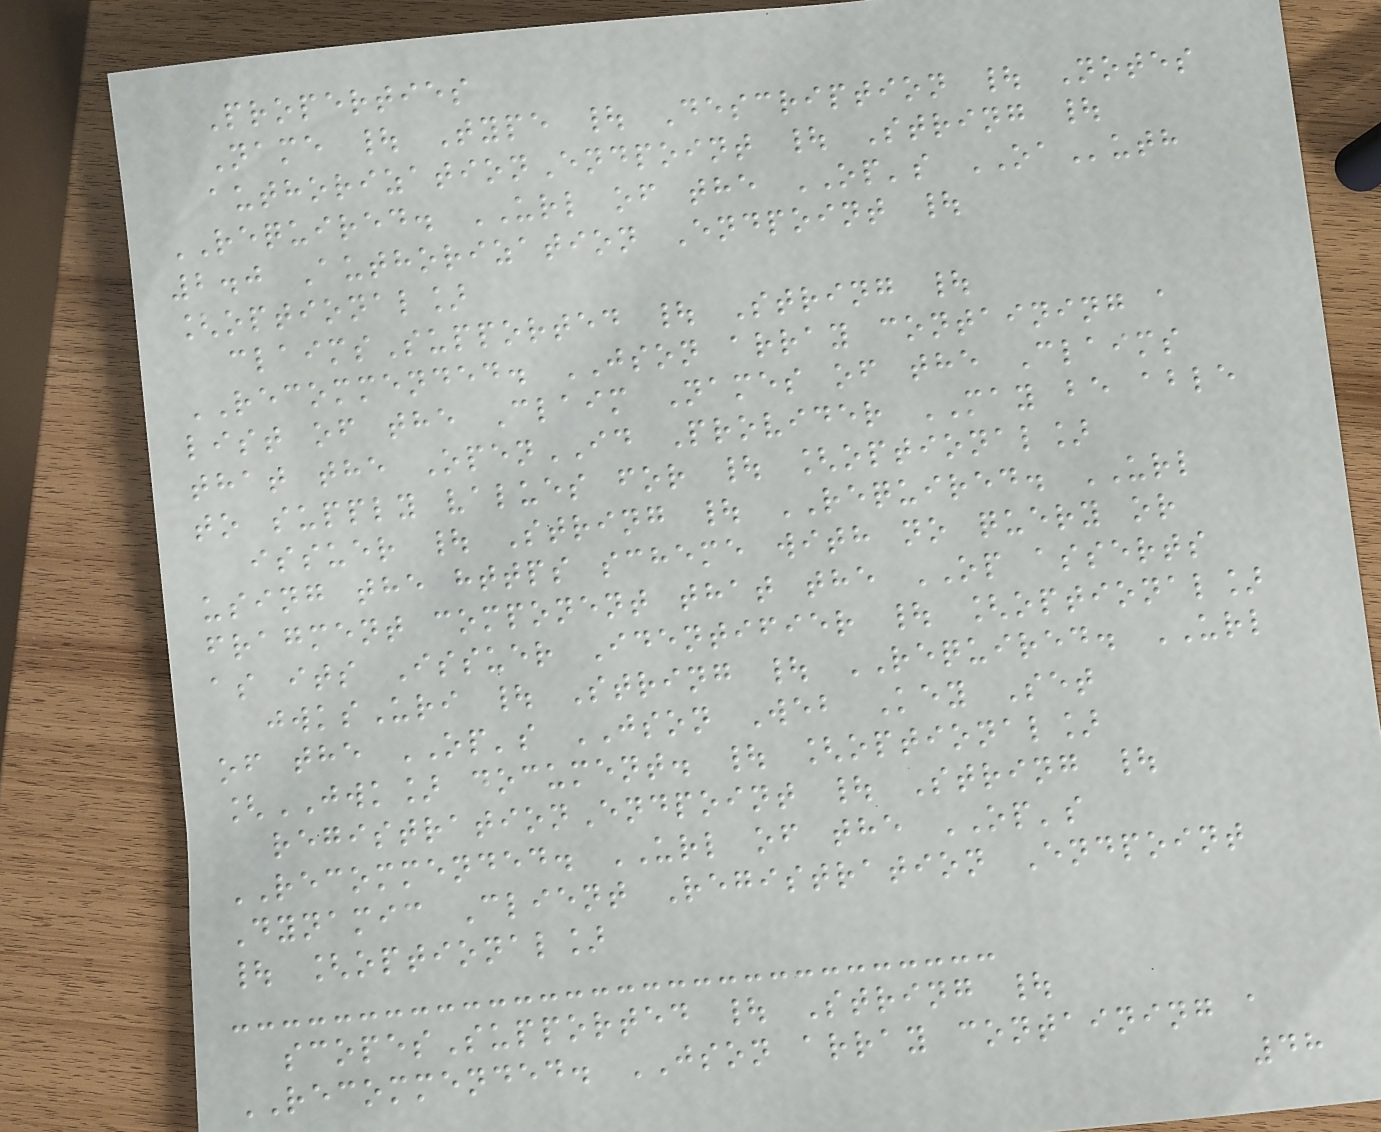Properties
Name | Type | Description | Notes
authorizationEndpoint | String |
REQUIRED. URL of the OP's OAuth
2.0 Authorization Endpoint |
[optional]
claimsSupported | String |
RECOMMENDED. JSON array containing a
list of the Claim Names of the Claims
that the OpenID Provider MAY be able
to supply values for | [optional]
issuer | String | REQUIRED. URL
using the https scheme with no query or
fragment component that the OP asserts
as its Issuer Identifier | [optional]
jwksUri | String | REQUIRED. URL
of the OP's JSON Web Key Set
[JWK] document. | [optional]
registrationEndpoint | String |
RECOMMENDED. URL of the OP's
Dynamic Client Registration Endpoint
| [optional]
scopesSupported | String |
RECOMMENDED. JSON array containing a
48
